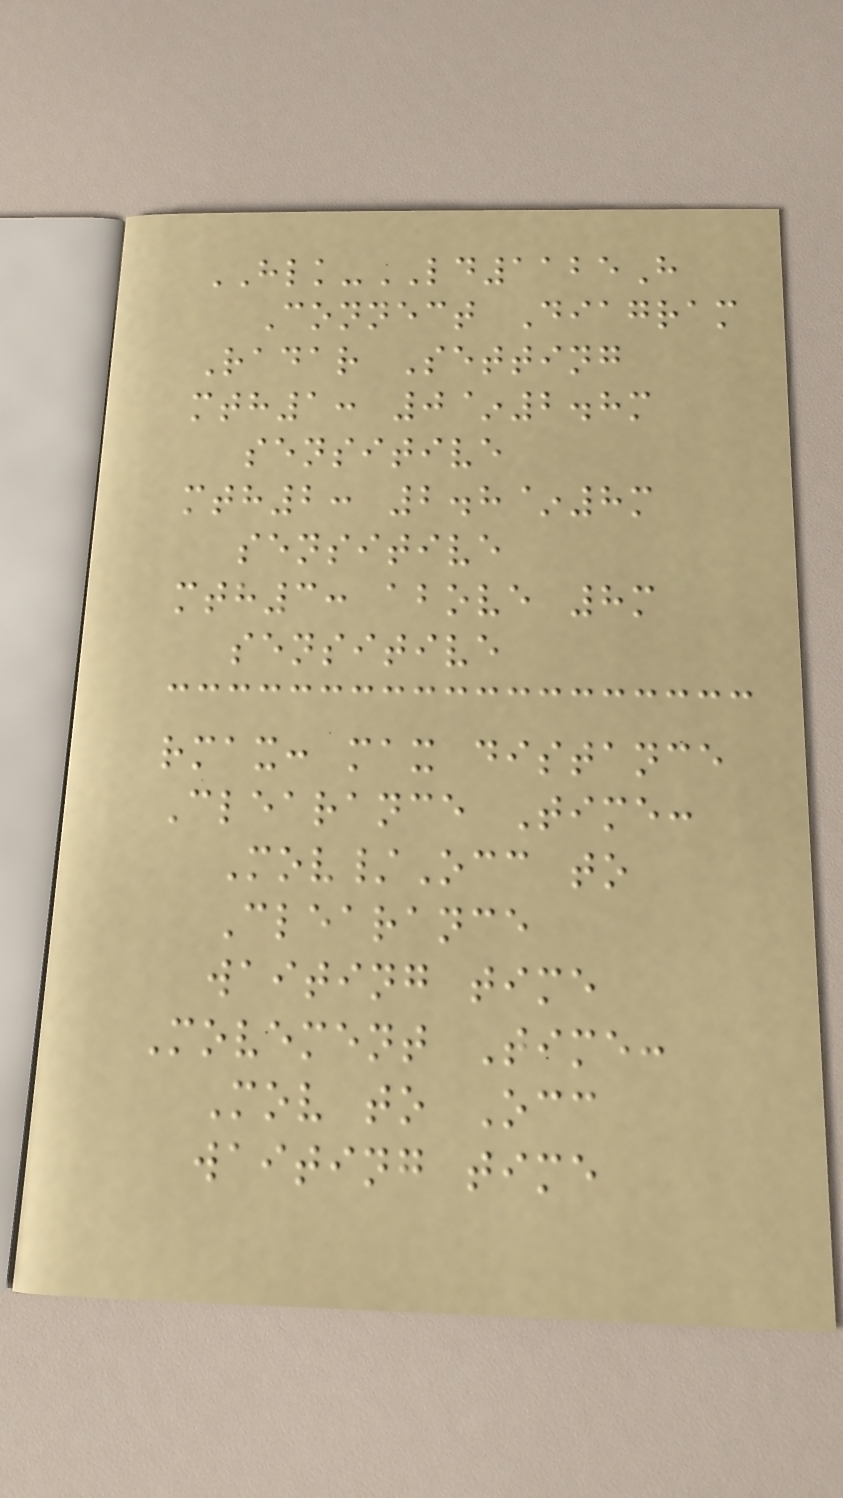HLK-LD1125H
Connect Diagram
Radar Setting
mth1: 0~2.8m
sensitive
mth2: 2.8~8m
sensitive
mth3: above 8m
sensitive
rmax: max distance
Clearance Time:
Mov/Occ to
Clearance
waiting time
Movement Time:
Mov to Occ
waiting time
